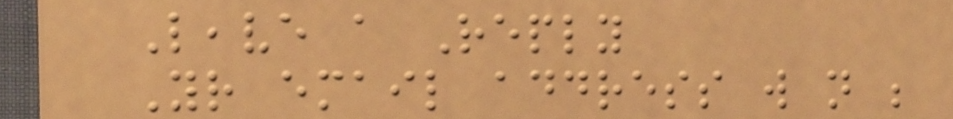Leave a Reply
Your email address will not be
